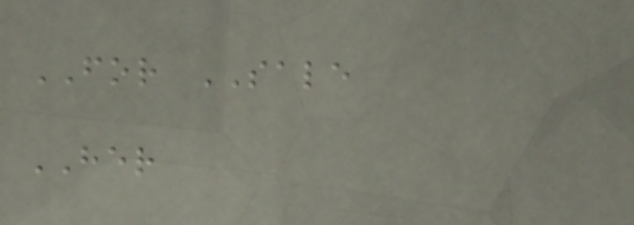FOR SALE
HER
